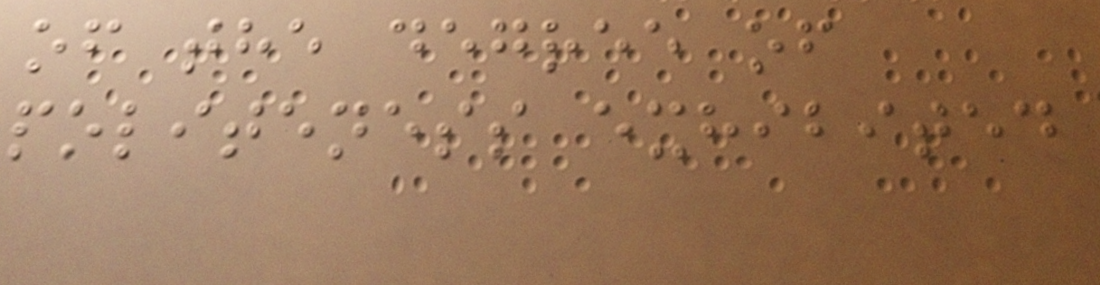of the degree of
politeness exhibited
